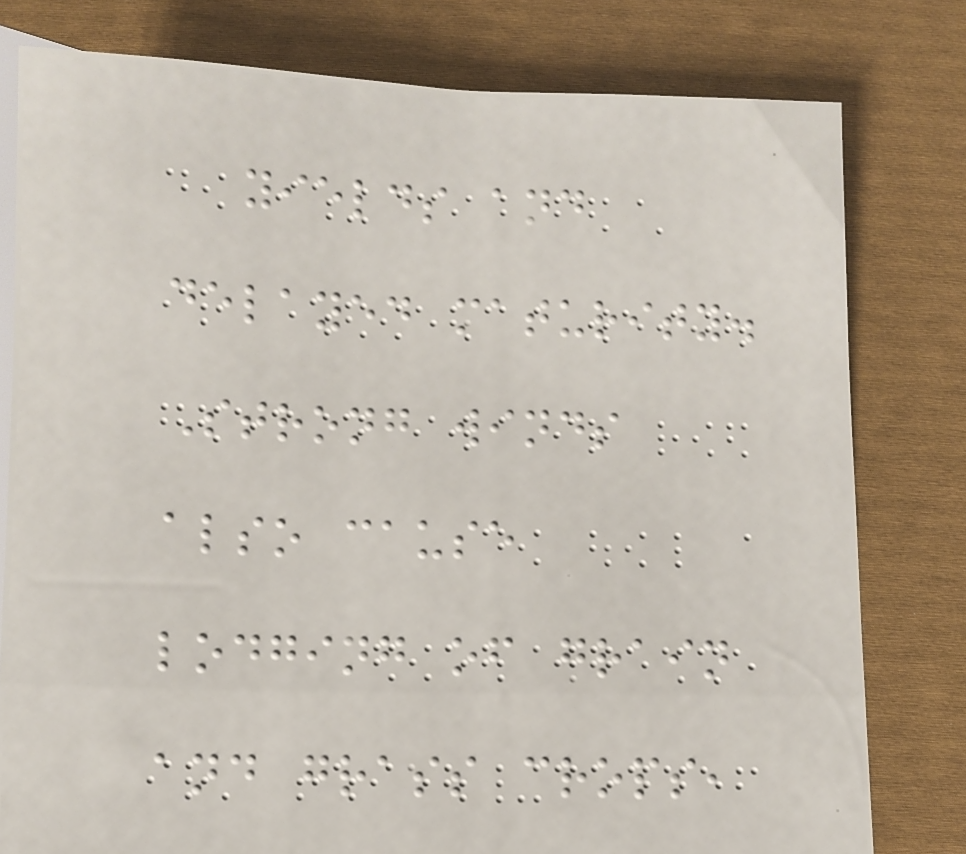yields and
delayed maturity.
Strong winds
also cause
lodging of grain
and grass crops,
